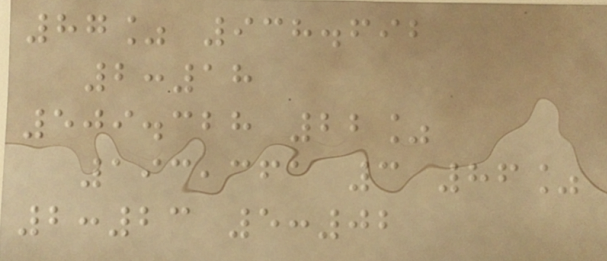87% 938.692
2:18
509.328 22%
193,361 3 86%
2:23 5:02
